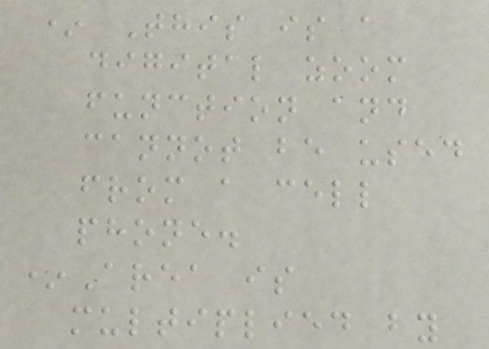* This is a
digital zoom
function and
cannot be used
from a cell
phone.
*Area is
multiplied by
